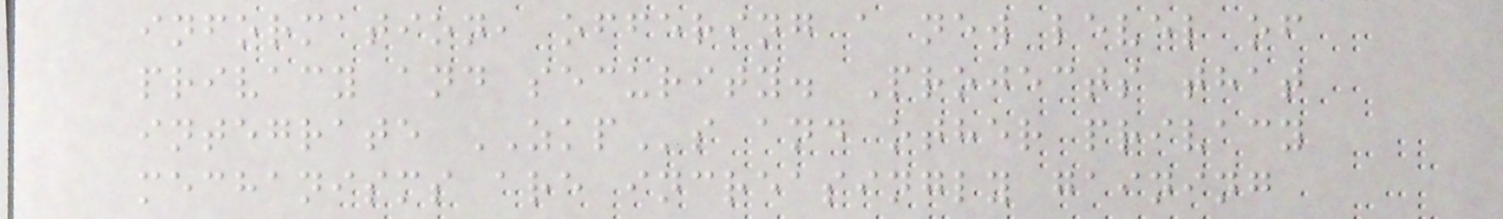information, offering a new level of
privacy and security. Projects that
integrate ZKPs and other privacy
mechanisms are increasingly gaining
